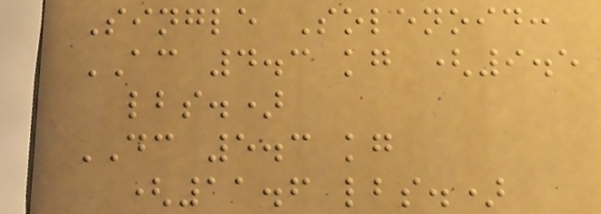Single Solenoid:
AC 4.3 kg (9.5
lbs.)
DC 5.3 kg
(11.6 lbs.)
